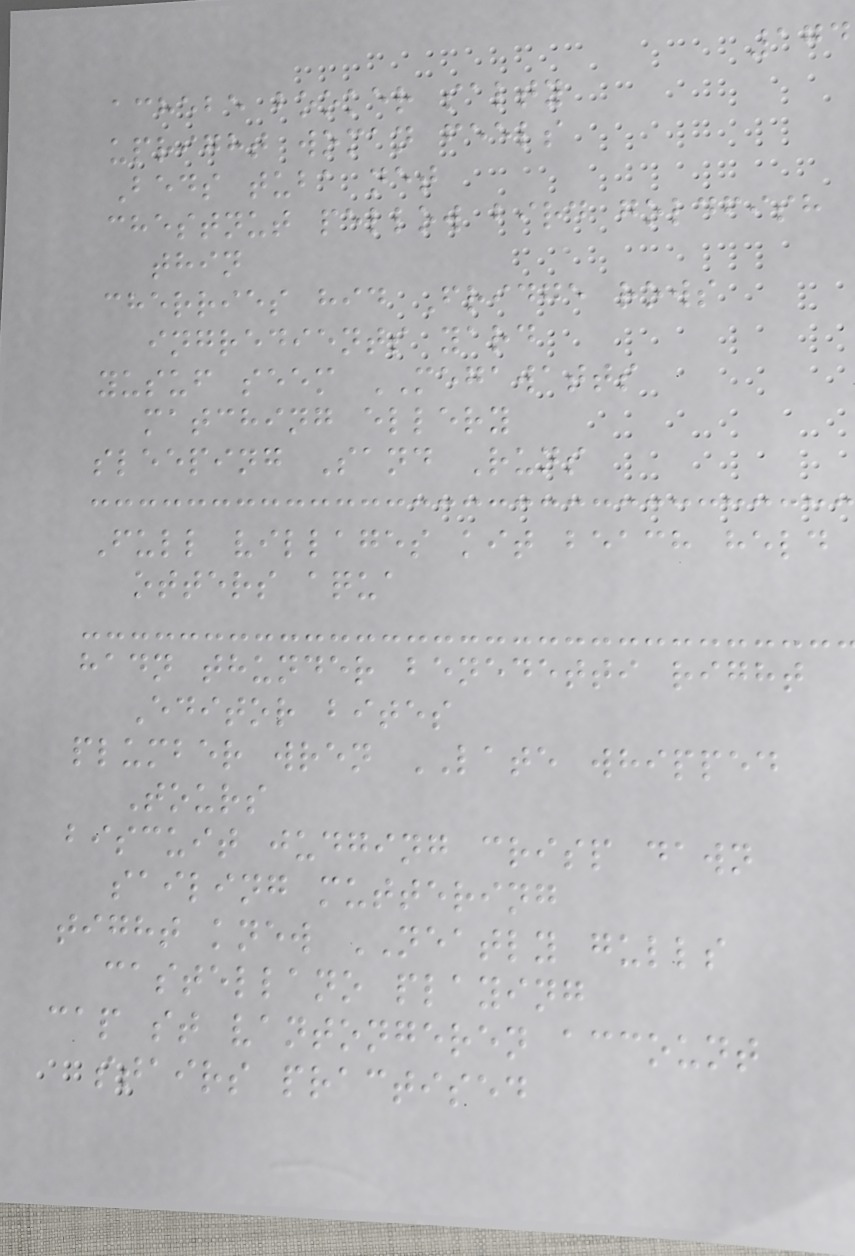174
achebe booker salty
upright woman feels
Beds tuba net
chestnut pellow bird goldfish
thin
cherries hid Fridge rows
ingredients yard
yusuf seem MEGAWATTS
matching ellery
sleeping Sand Runs
Full villages kit beach held
otters aqua
hadn thunder benedetti right
Editor bites
plumber wren LATE whipped
Tours
biscuit judging crisp dawn
sailing muttering
tight knew NEATLY gulls
castellano playing
cap st vantongeren account
stairs practised
